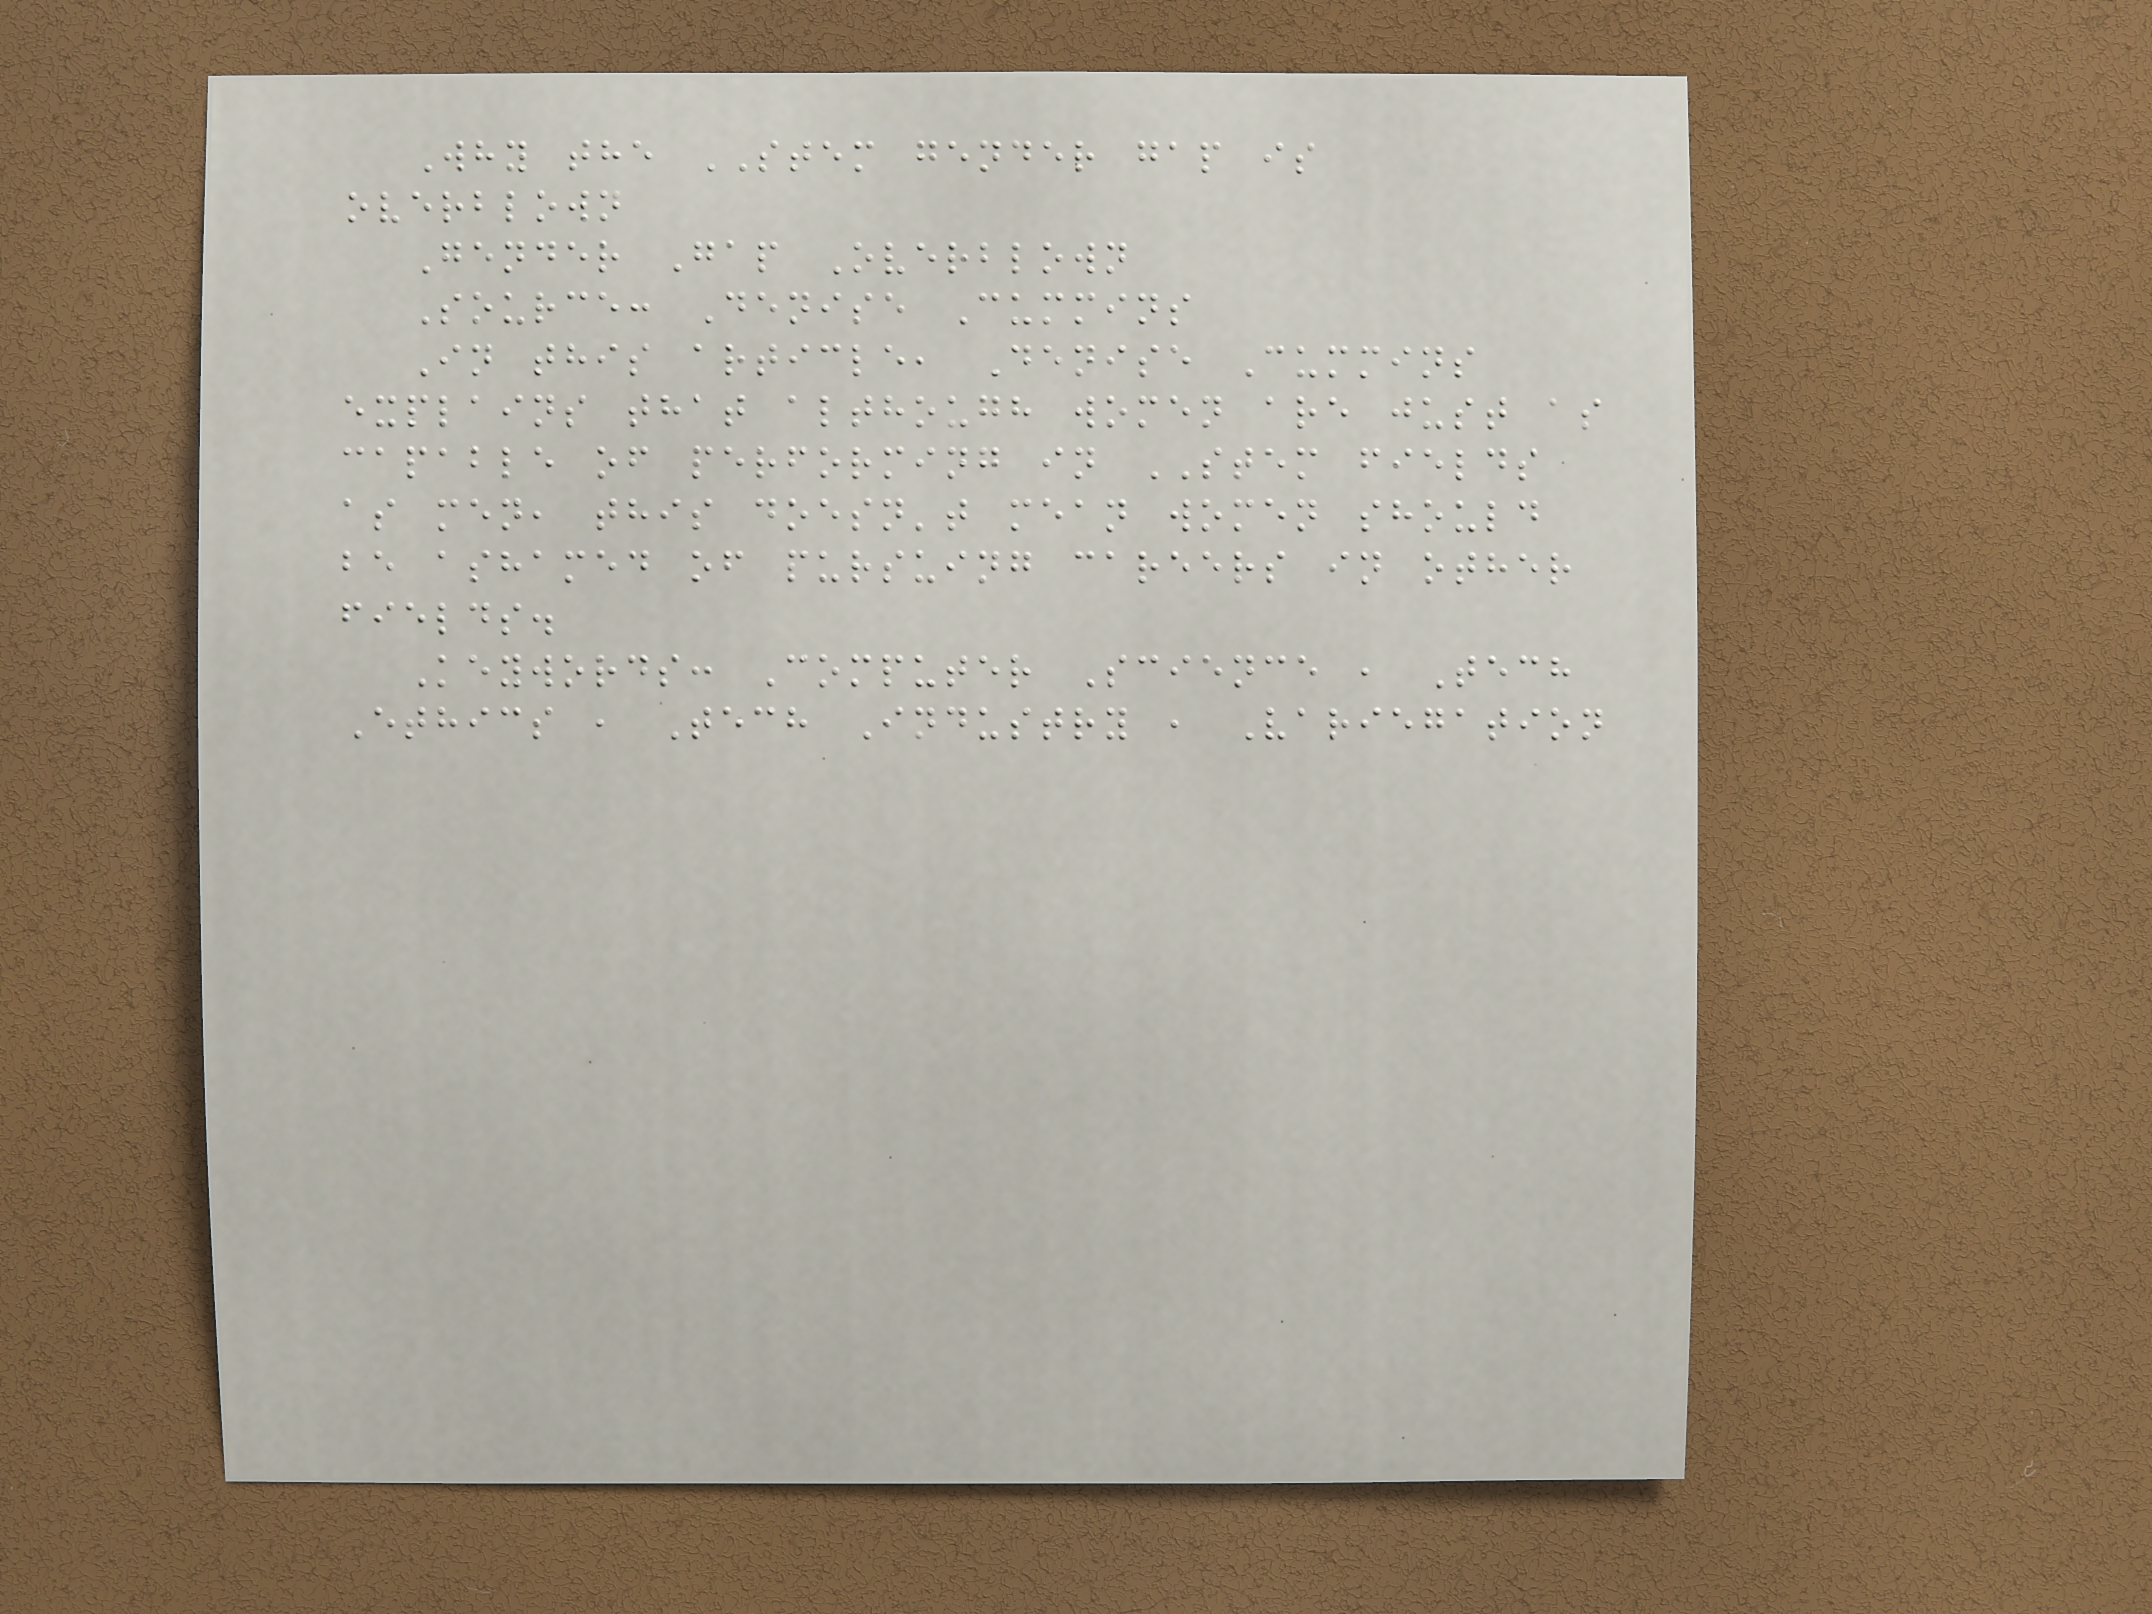Why the STEM gender gap is
overblown
Gender Gap Overblown
Source: Denise Cummins
In this article, Denise Cummins
explains that although women are just as
capable of performing in STEM fields
as men, this doesn't mean women should
be ashamed of pursuing careers in other
fields.
Keywords: Computer Science , Tech
Ethics , Tech Industry , Variegation
